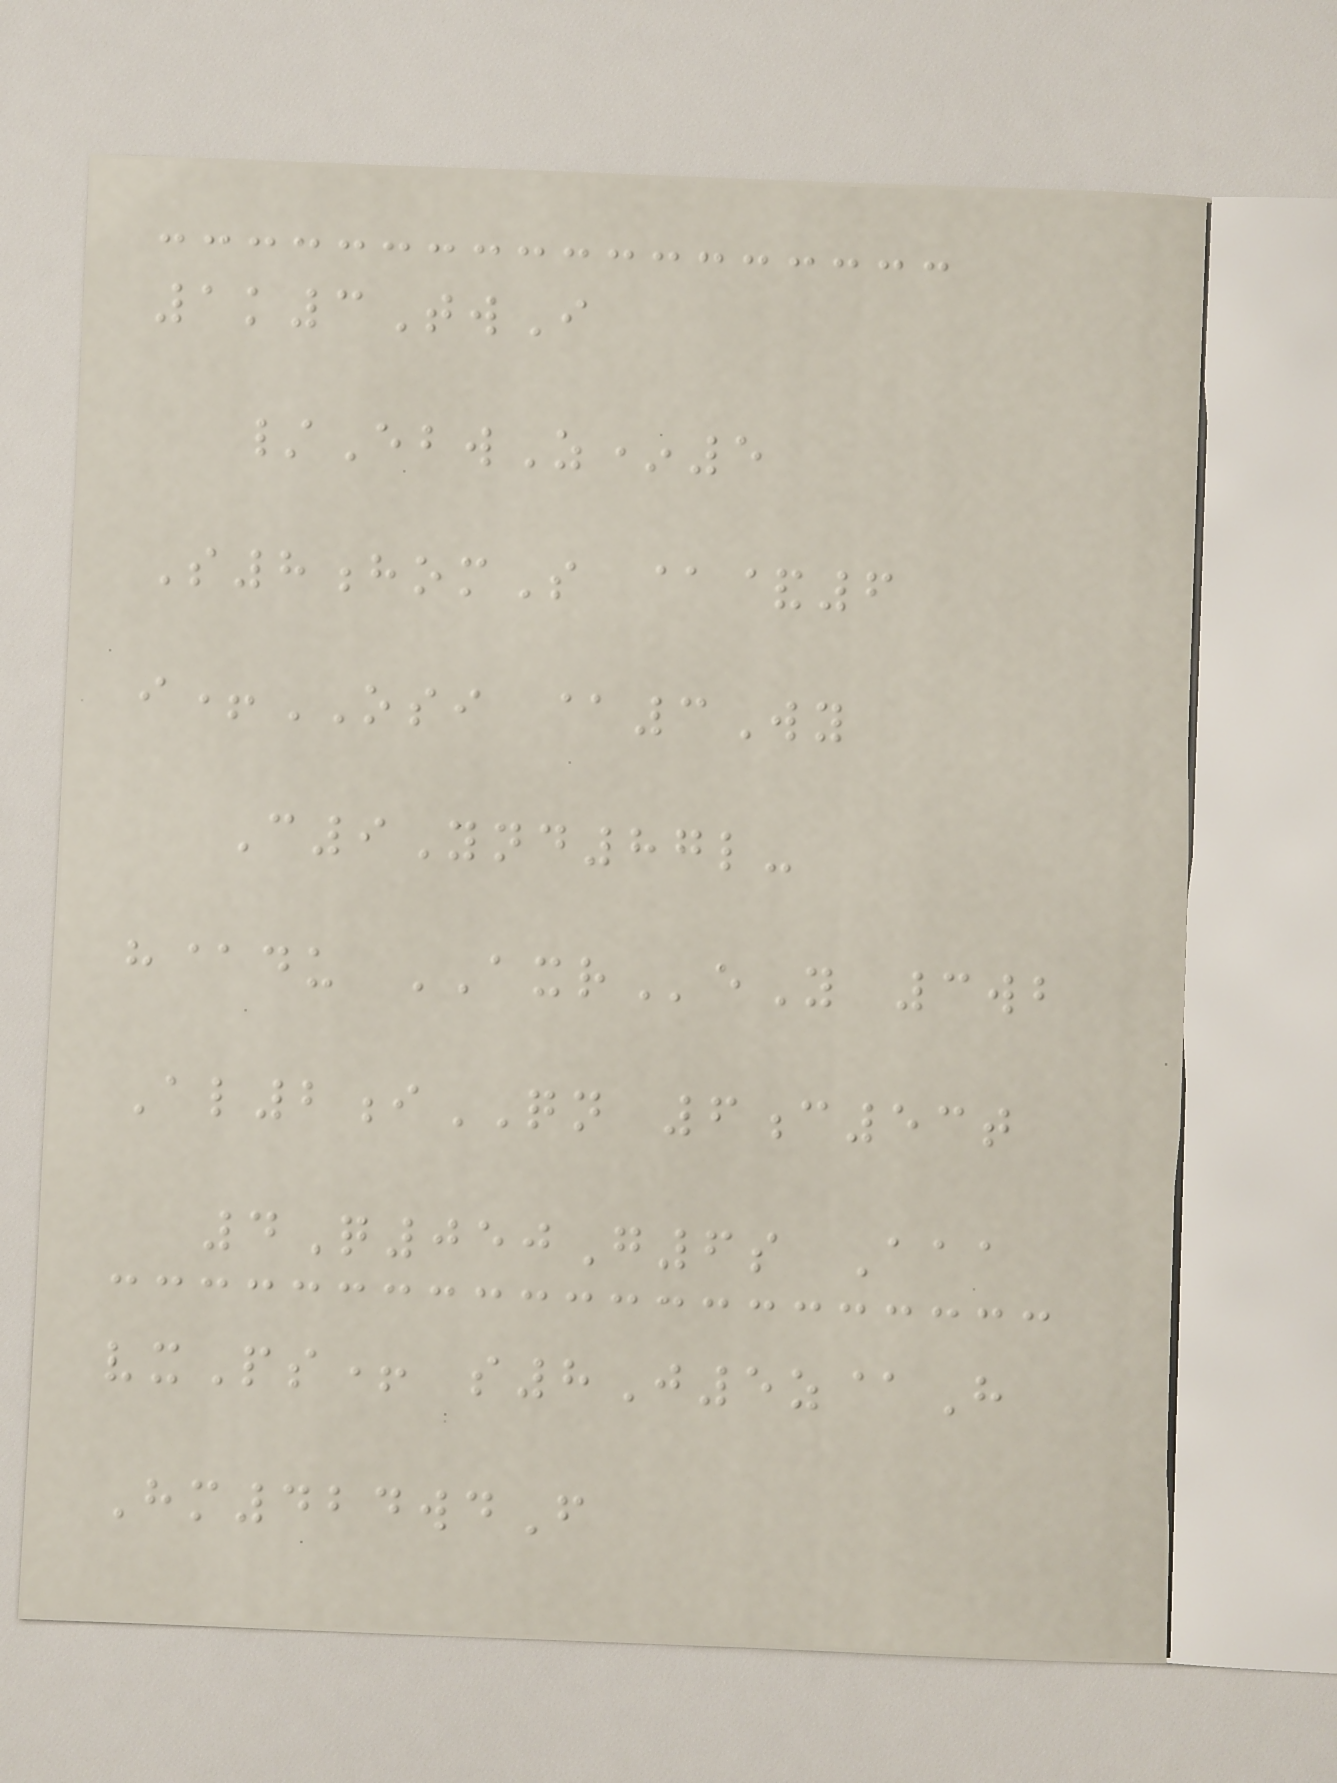1k3TwI
/EbwZ*5
S8homS @&6
i+OSI @3Wy
C9Ynd87l-
h@du AXReY 3wb
Al2iQN 6c53t
4Q050G6s Aaa
vxPs+ s8J5z@H
Hm424wdF
